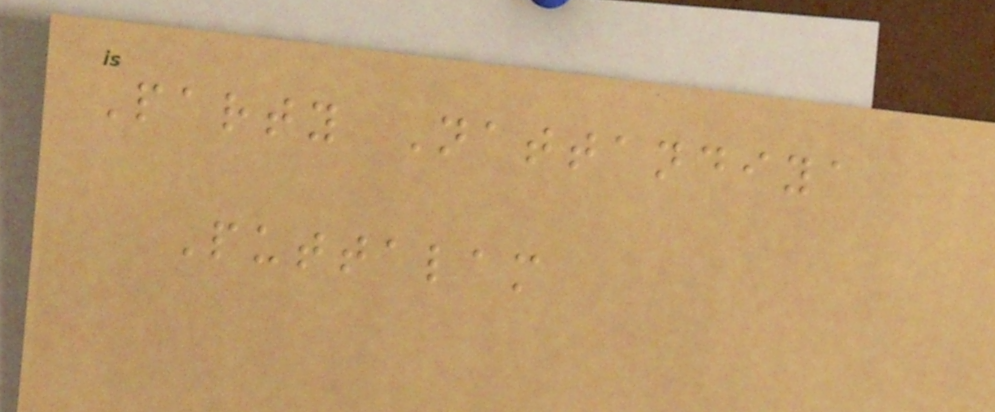Party Nattandiya
Puttalam
